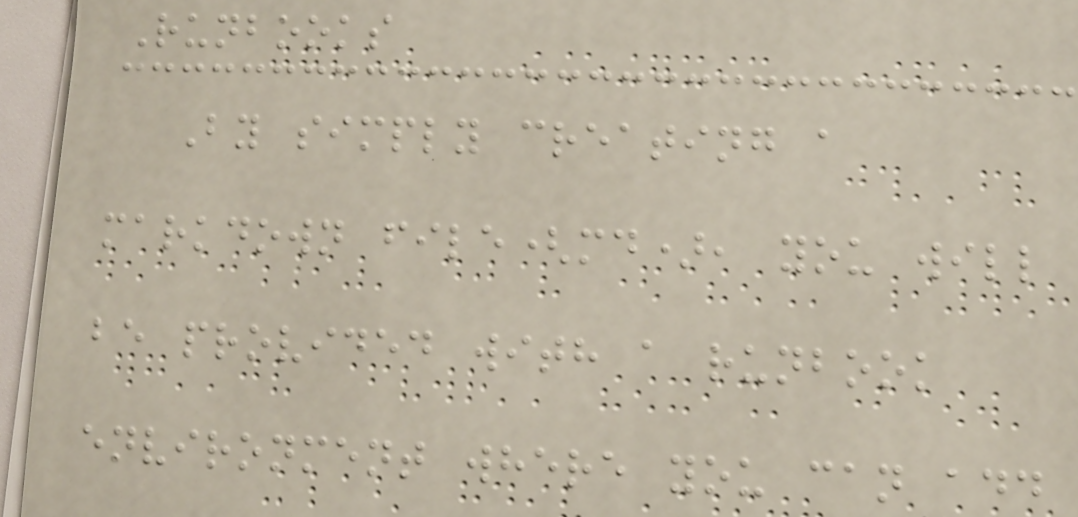Runbooks
By simply creating a
markdown file(md), you will
be provided with a runbook
environment where you can add
